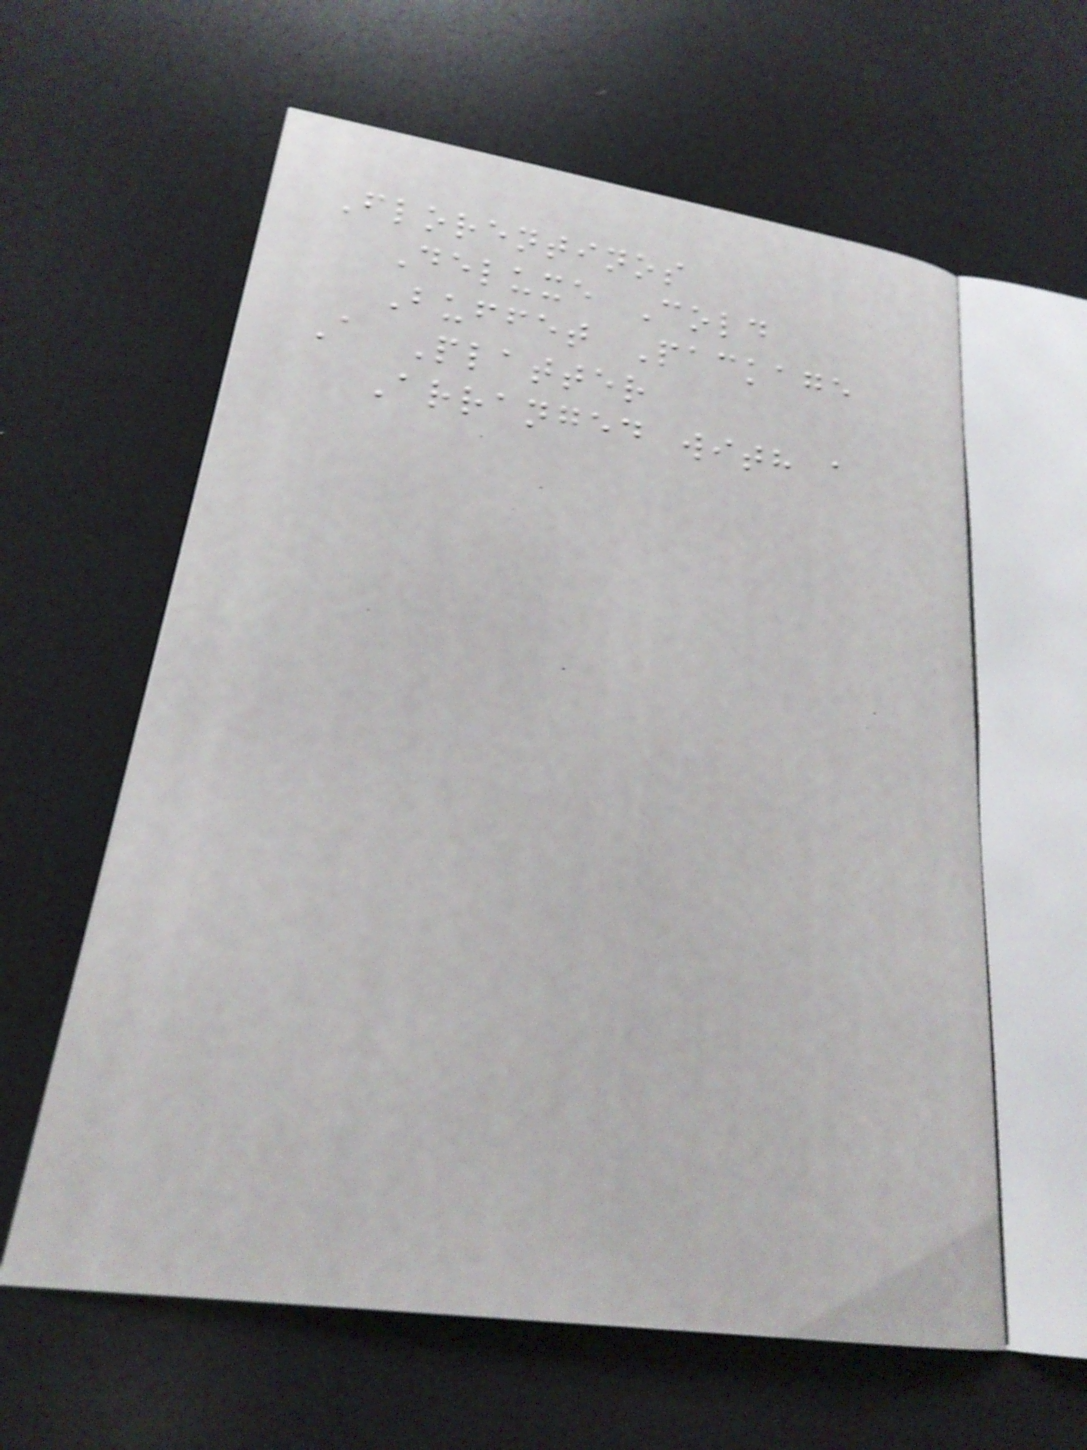Florentinos
Deluxe Cold
Buffet Package
A Platter
Arranged with a
